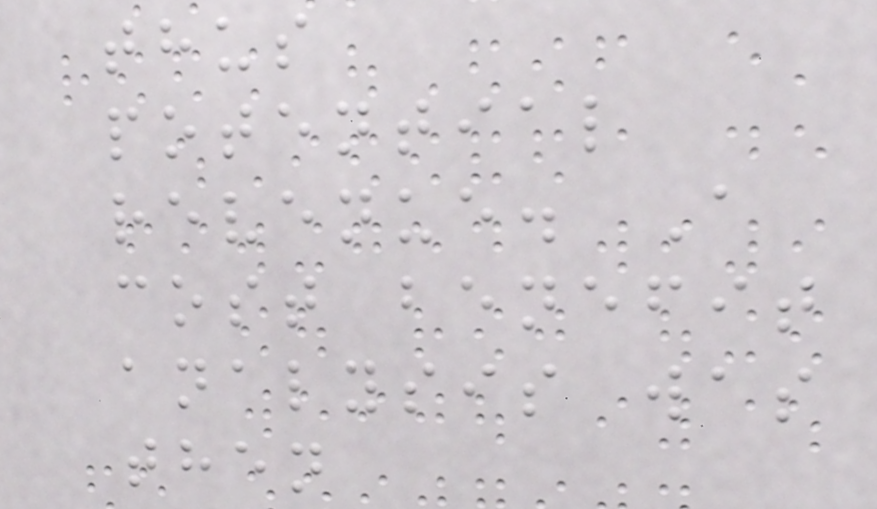thus
potential
revenue. A
cost benefit
analysis was
then
